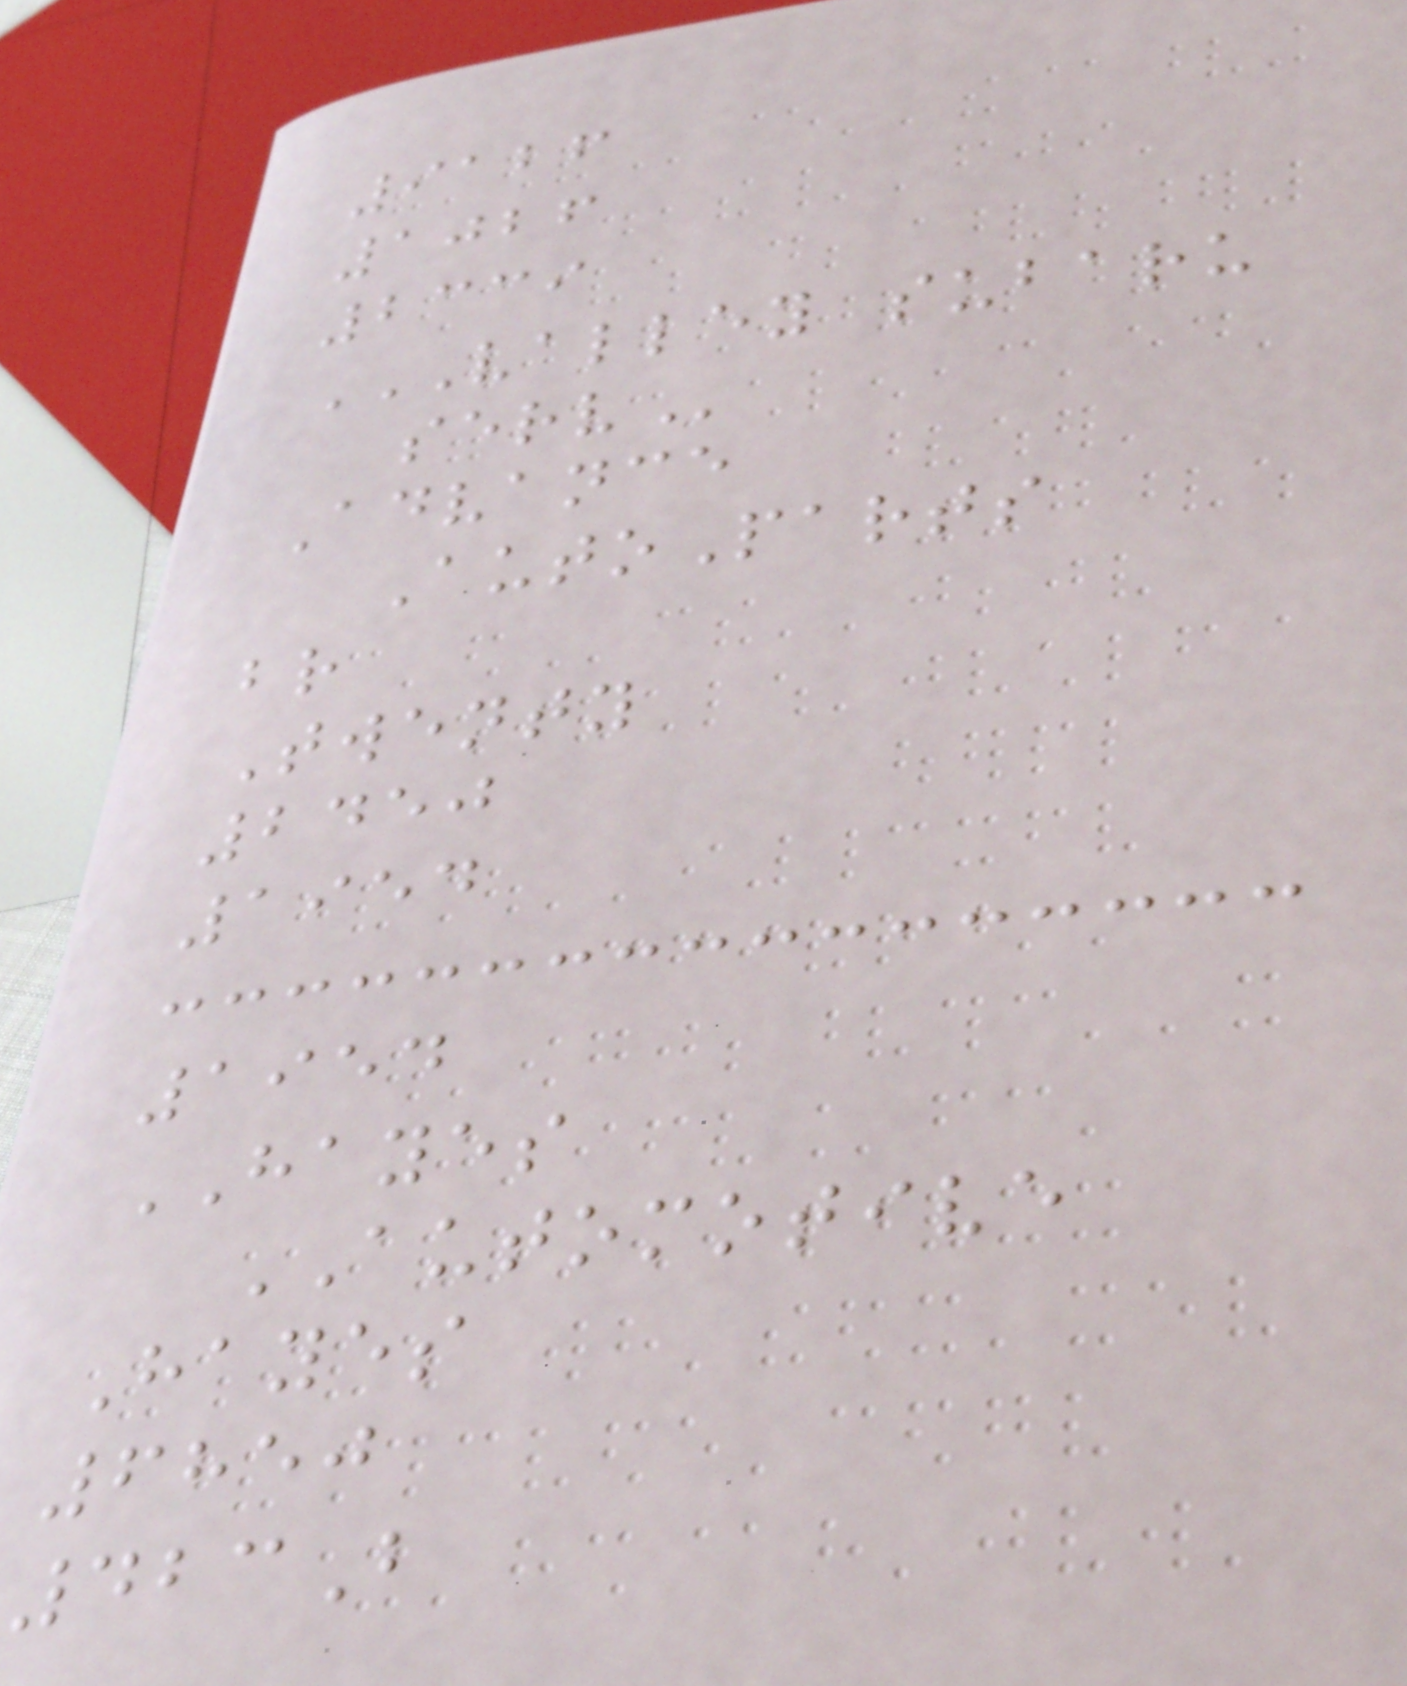9126
1026
2339
VALLEY SUBARU
SERV
Advance
AutoParts
br
Twenty
2450
1954
1954
HAYES
AUTOMOTIVE
Hayes
6850
423B
